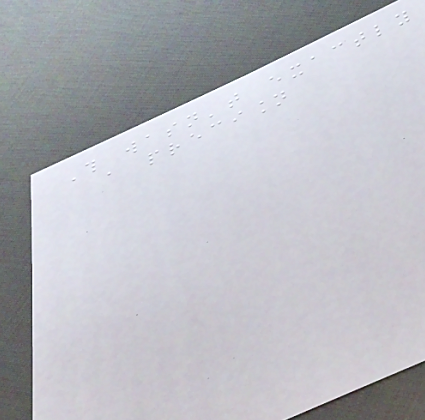This wasn't exactly
a precision
